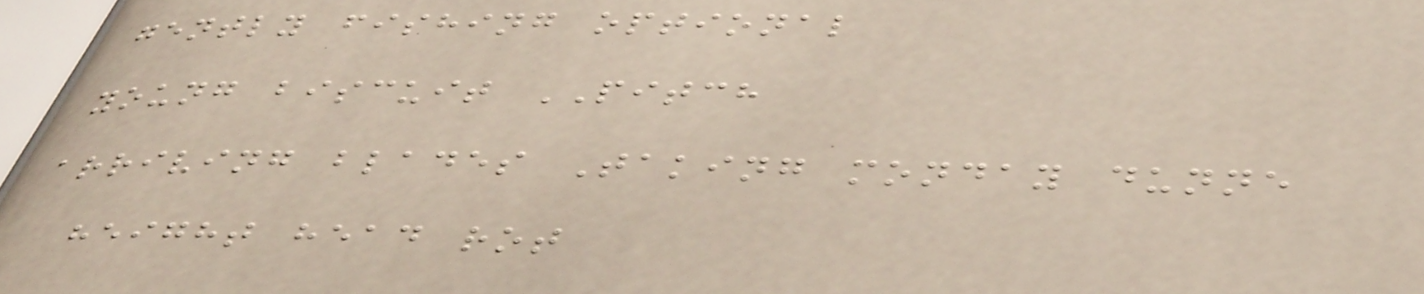gently fishing optional
young biscuit PITCH
arriving blades Taking monday dunne
height head rot
